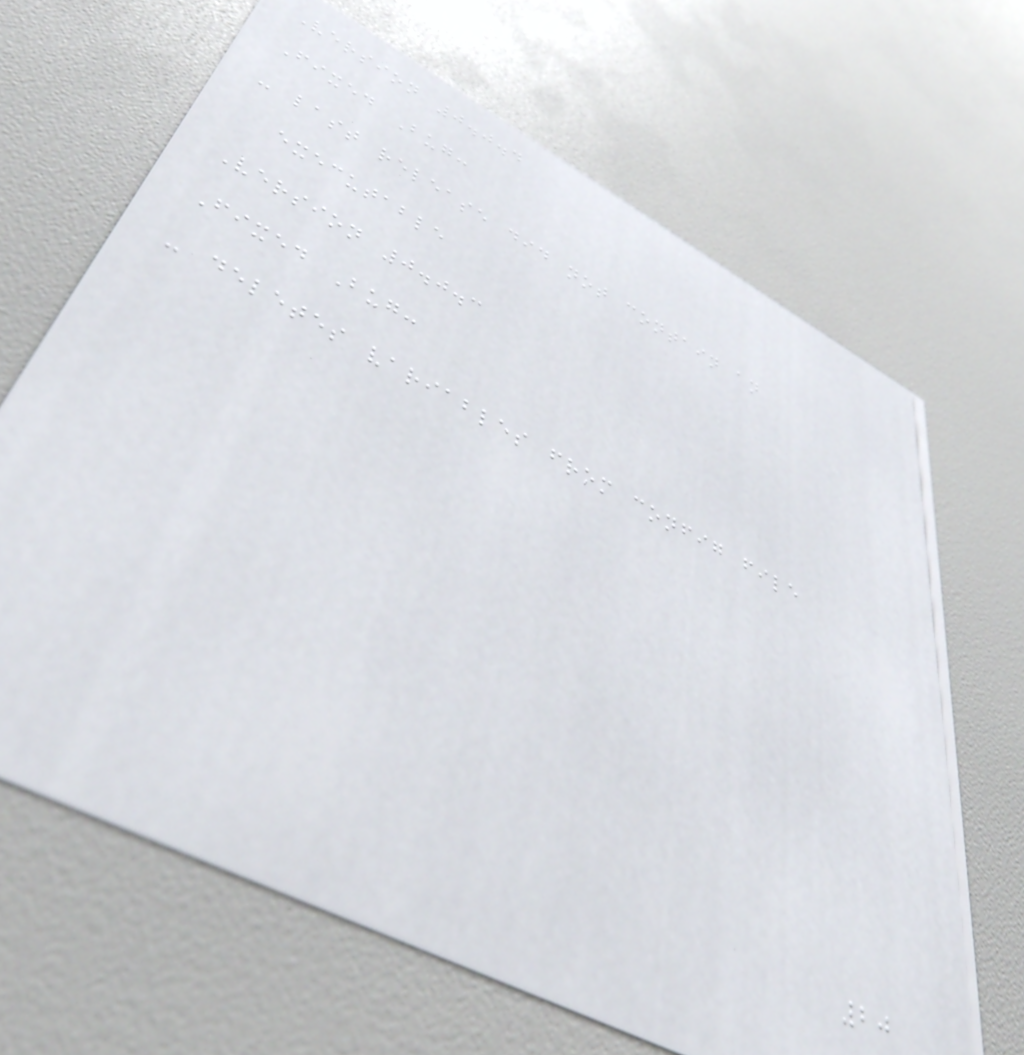Version 0.0.4
Fixed Bug:
- last release did not contain an
executable
Version 0.0.3
Fixed Bug:
- deletes variables from config file
20
